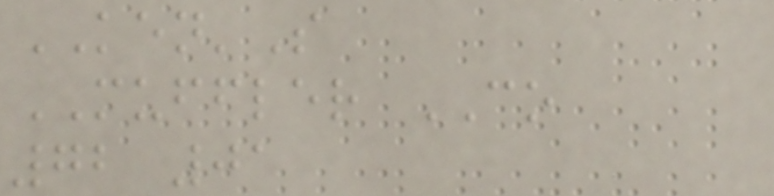KEN'S
MUFFLER CO
72 01
